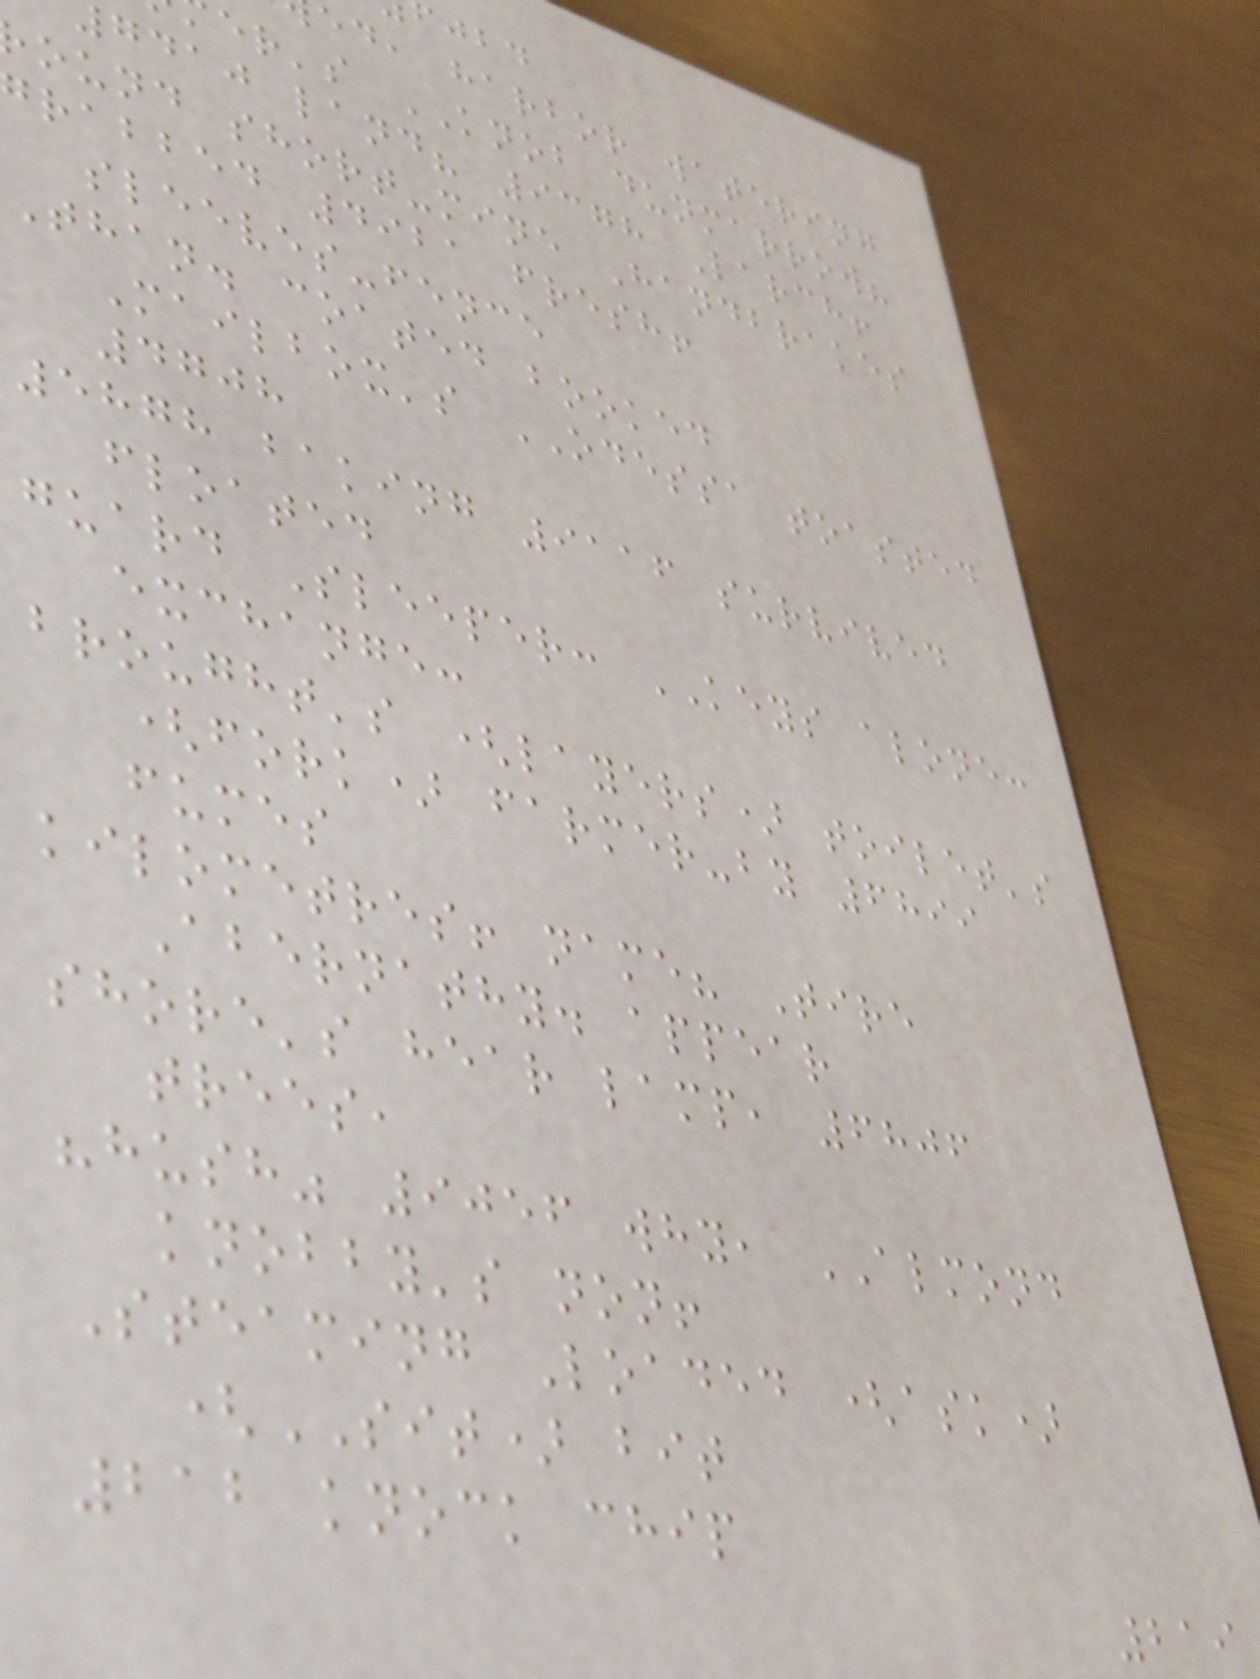ed, harbor watering
er's KNOB dunmarrow?
gdaj land? 9378 Larch!
ound short-mine Handbrakes
rabbed 4921 fresh!
sleeves-fence
Than. coated booked
Mailbox's ODESSA toasted
4708
5878 baking 9116 survived
floated
guard Sleeper: KEYS alone:
exchange:
brought's (layers) toilet's
(fork) farmer-by 6899
fumes
kilometres! name? Tire
Abernathy. appear
shore's hear lamp, 6806
trees,
"hush" 9056 why, ALMOND
knobby's non!
Steaming Loaded (ask)
(SIT) bit
212 knock chip
219
